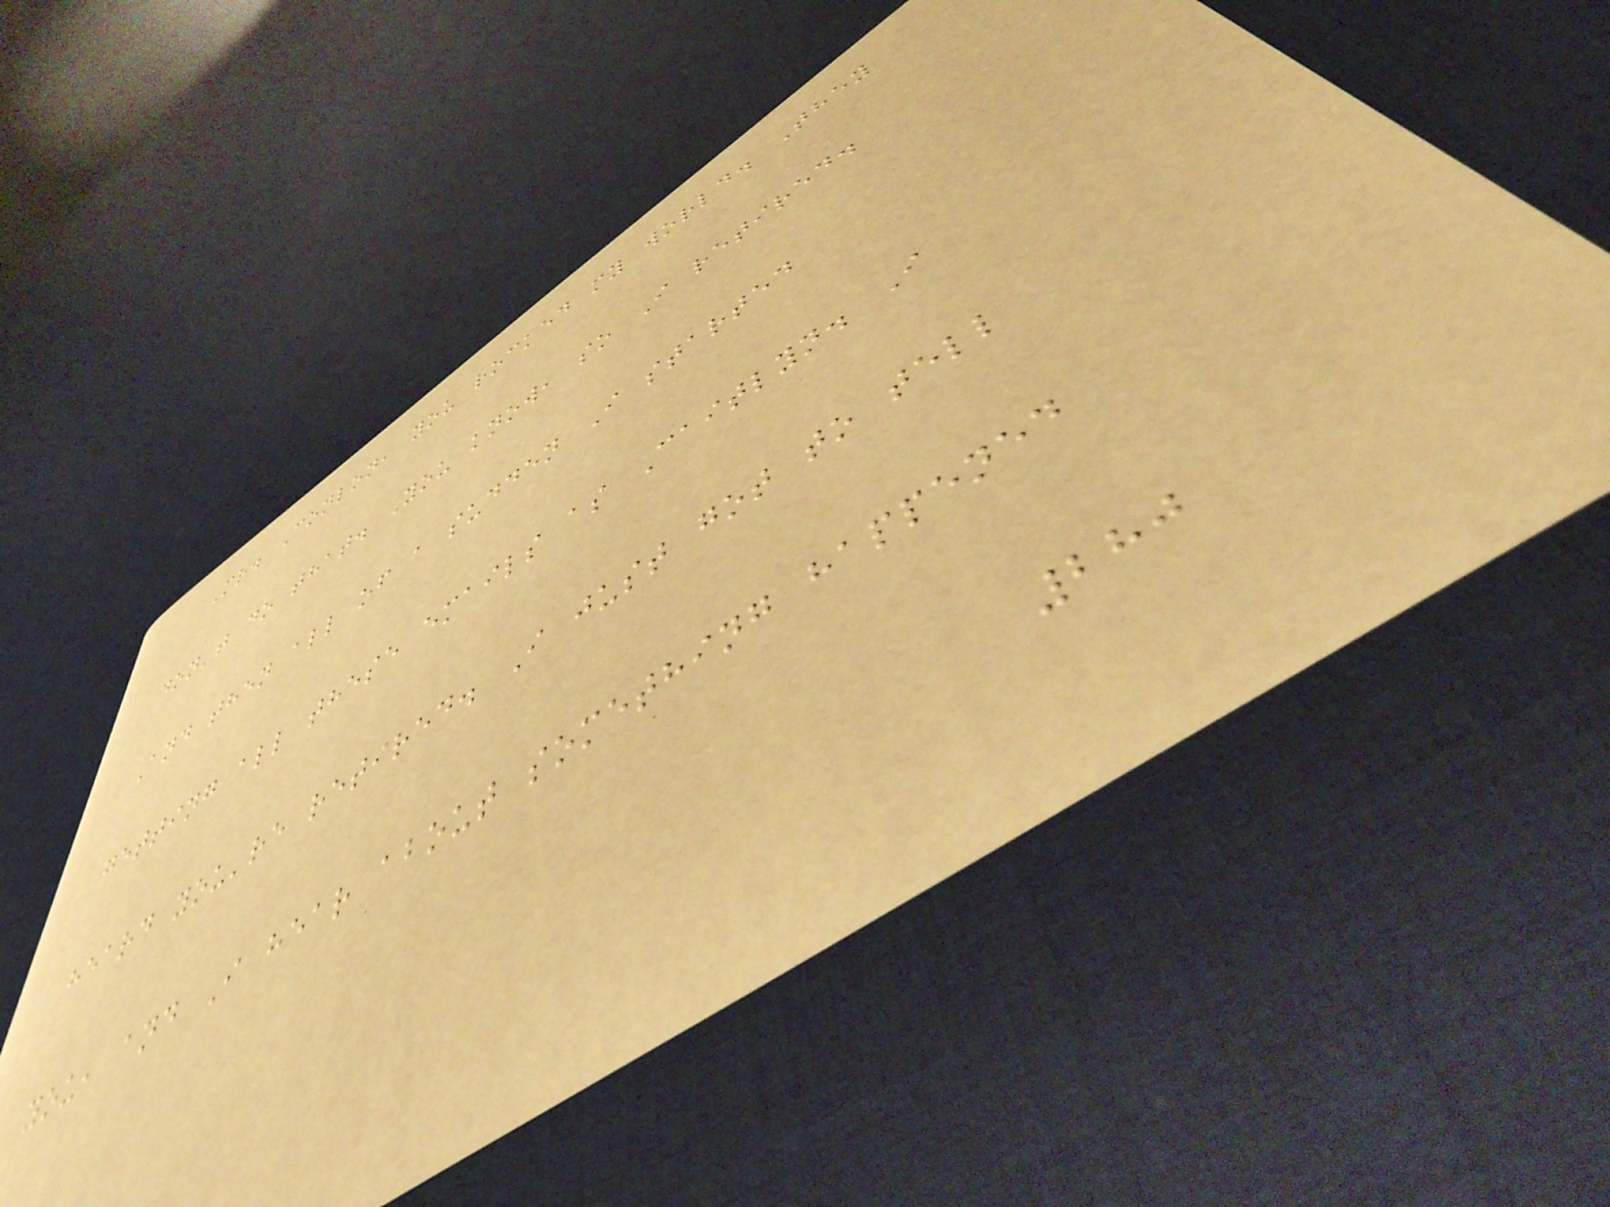Mr. Conlon, you rocked my world. They
don't do that. You know, so I retired.
And then all of a sudden I started
getting all these emails as Caitlyn. I
heard you're retired. I just got to tell
you, and I hear about something happened
280
